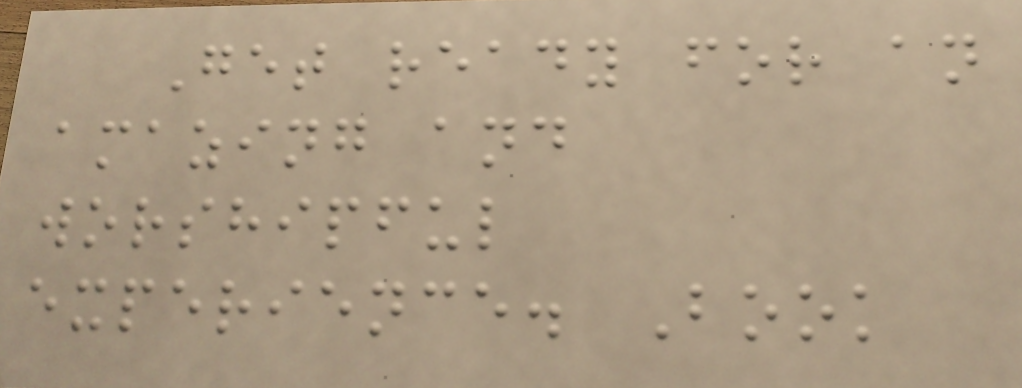Get ready for an
amazing and
worshipful
experience. Book
